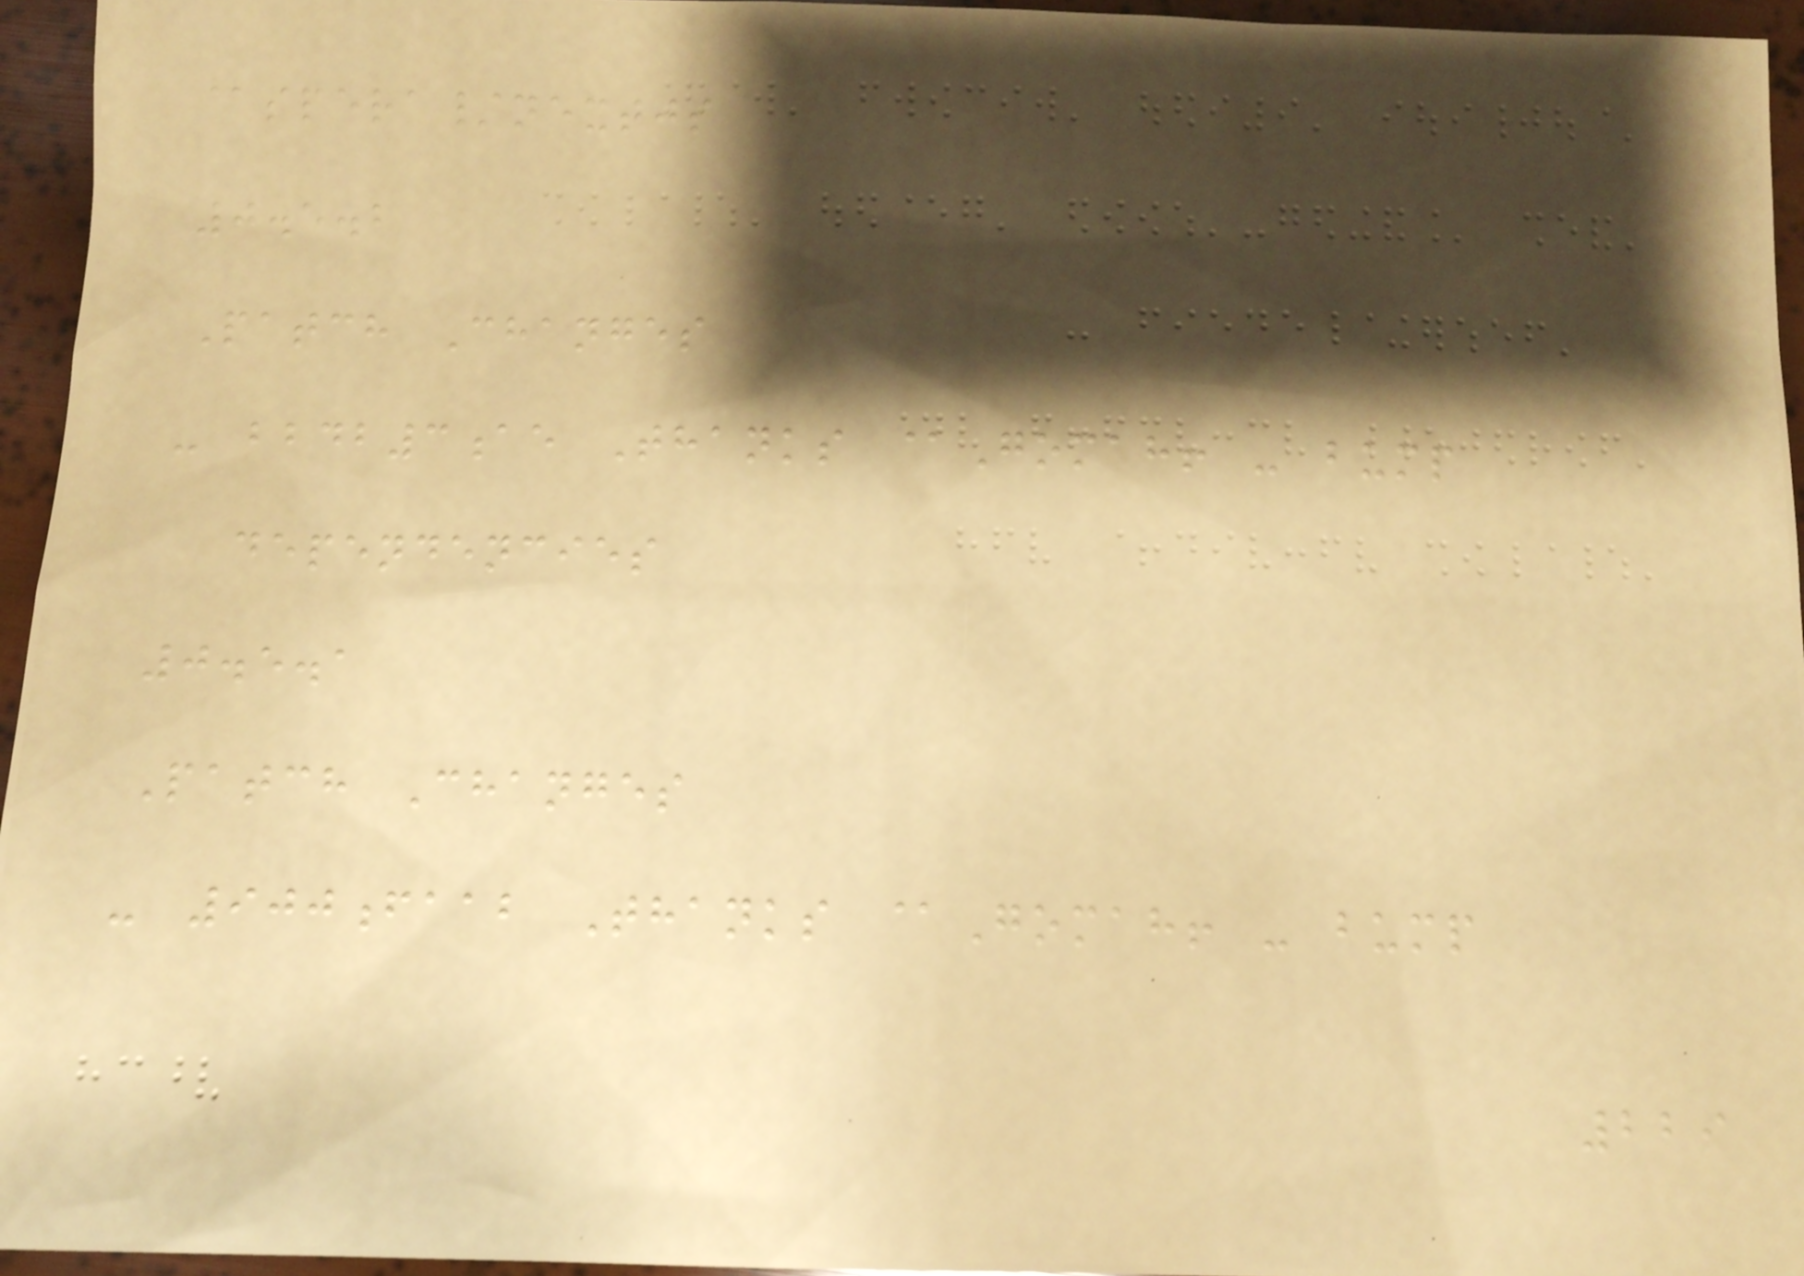@spera/nextjs
0.5.2
Patch Changes
- bbdb3ae Thanks @Gomah! - bump
dependencies
0.5.1
Patch Changes
- 900faab Thanks @Gomah! - bump
229
